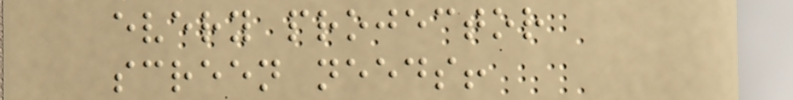every projector
screen needs!
